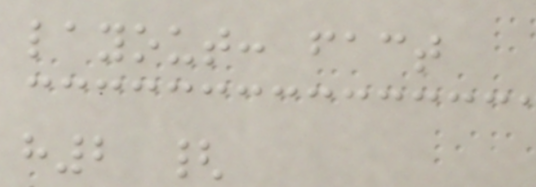layout: fact
h2 {
